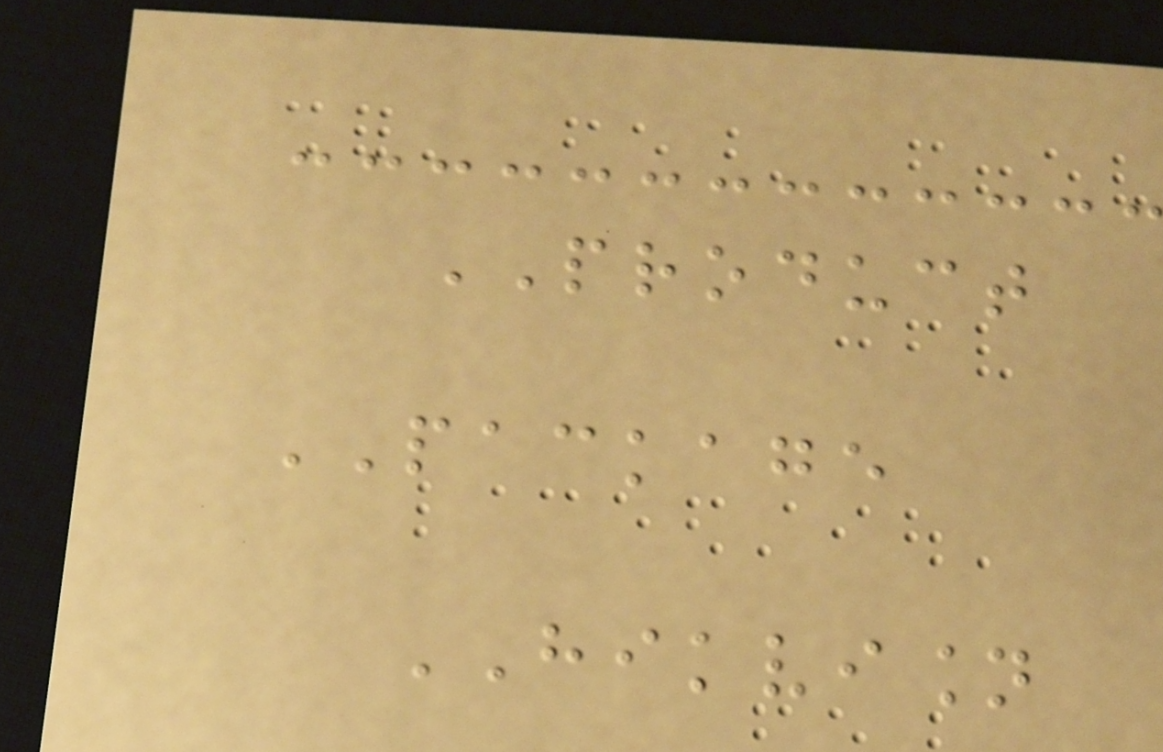PRODUCT
PACKAGE
HIKVISION
